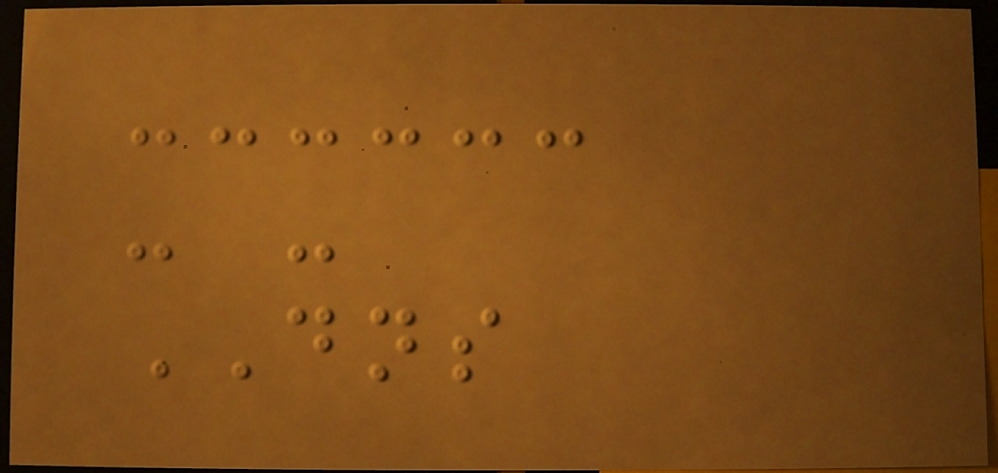- -
DNS
